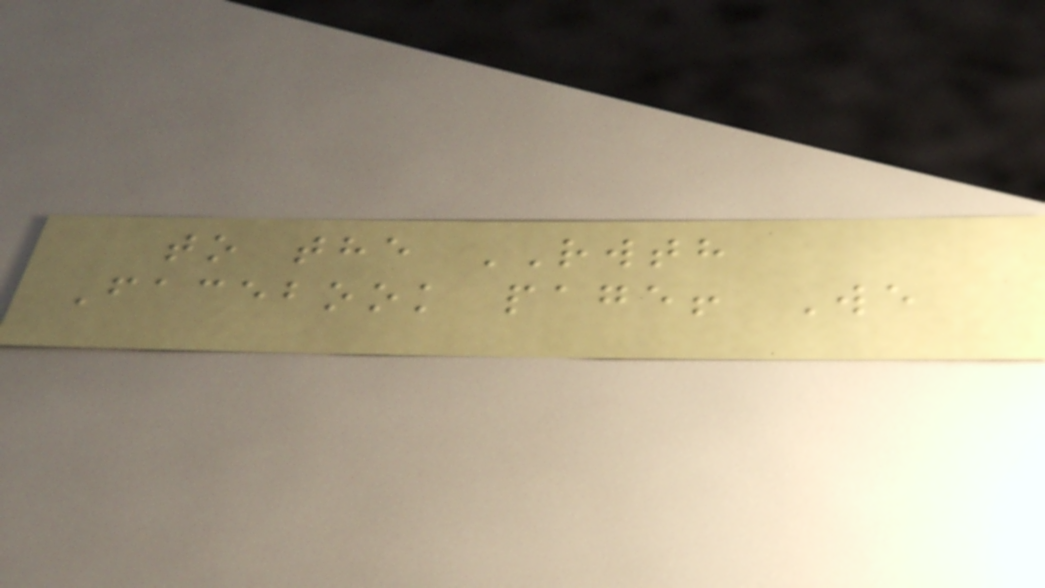to the RWTH
Facebook page! We
